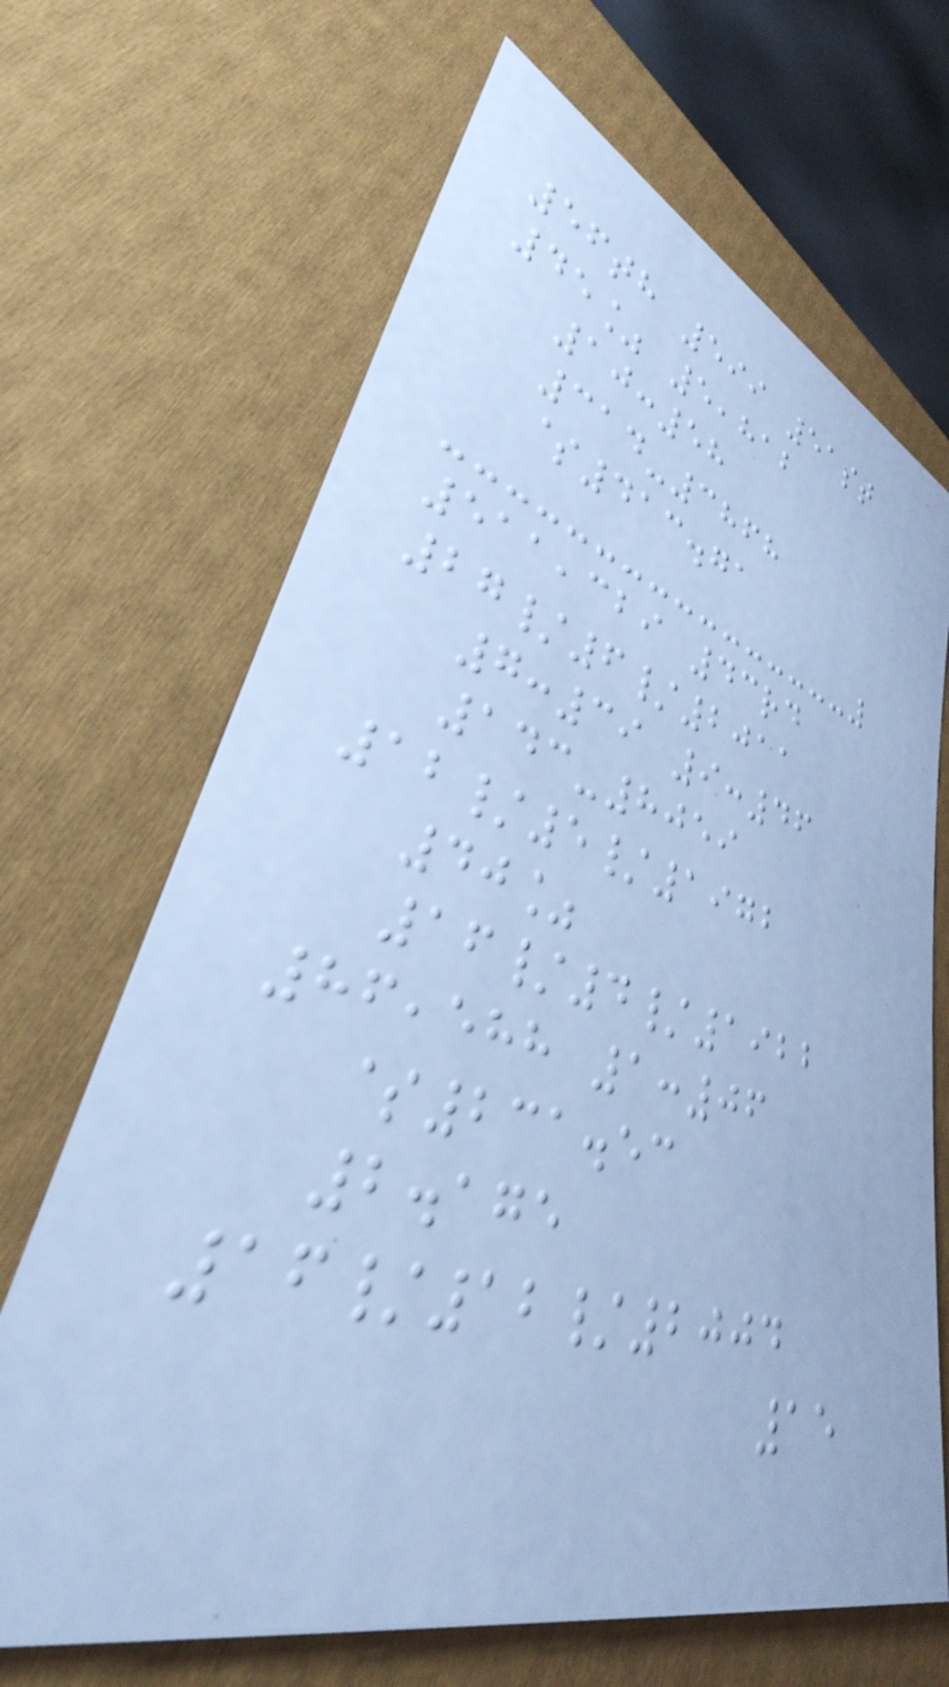56th 599 51st
45% 5,812
10:58
314-3868
$413.71
511,329 43rd
27/6/2011
7:39 9:46
143-8059
12/5/1972
40%
16/4/1922
86,588 1:06
$231.53
2.175
16/12/2004
15
